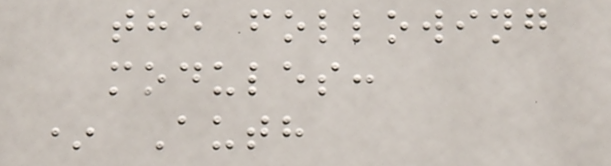the following
modules:
* Auth
